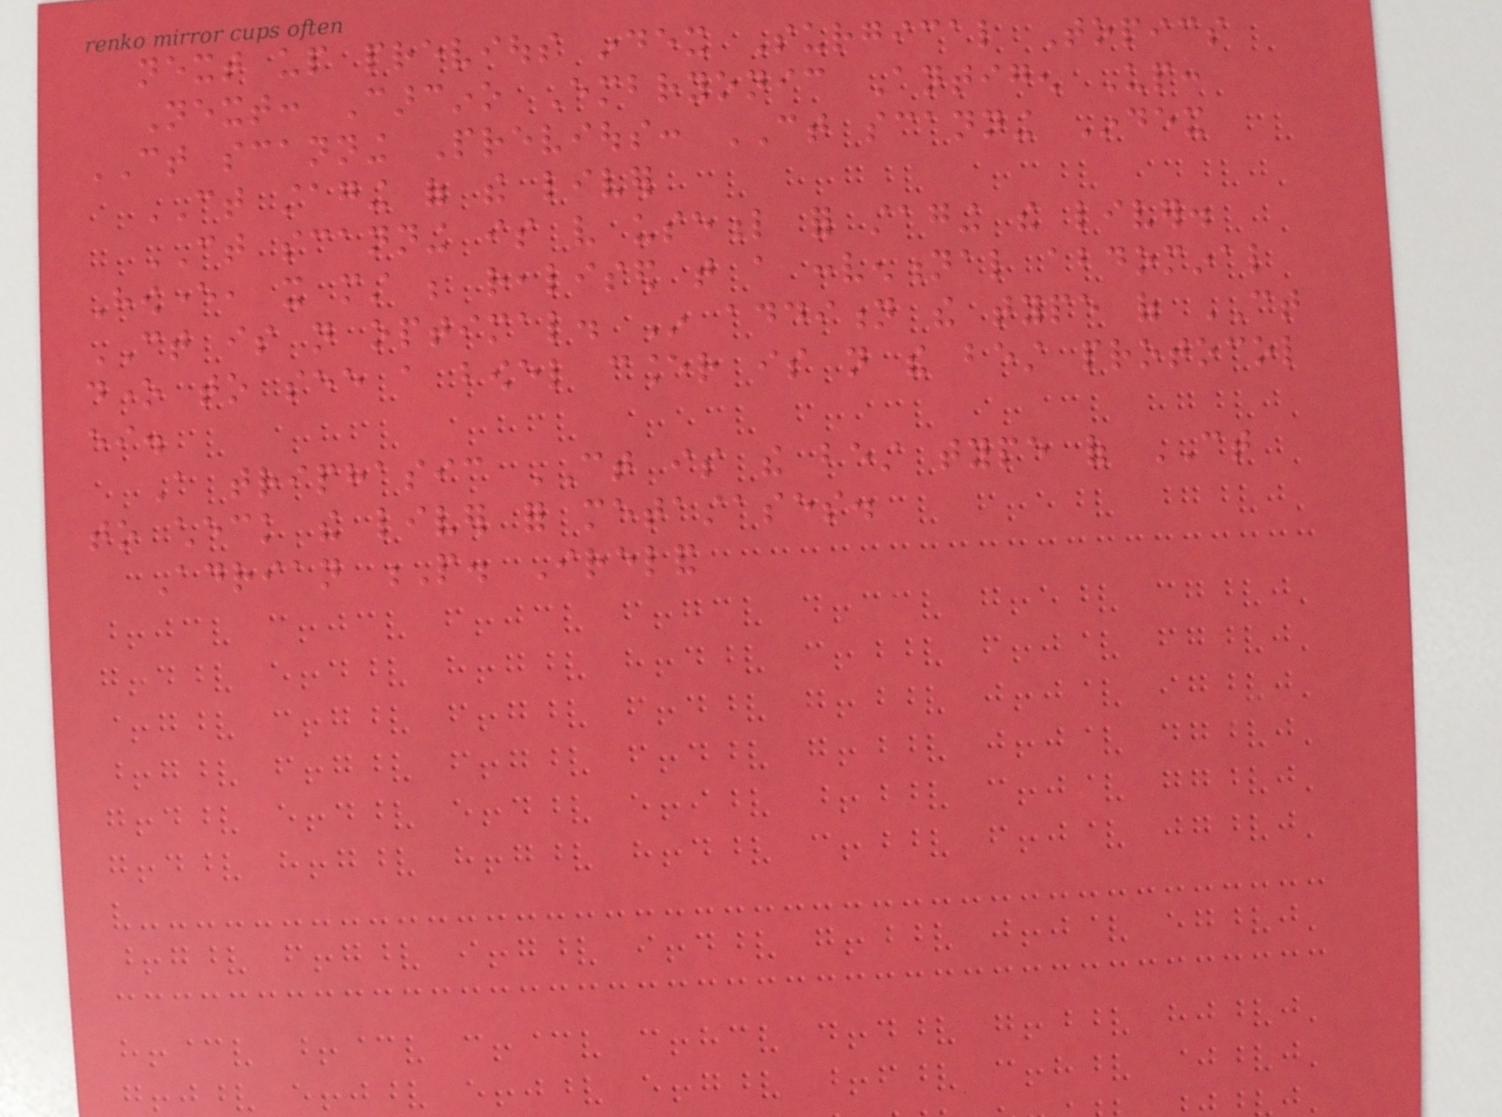next up previous index Surgical Topics
Next: Carcino Embryonic Antigen Up:
CT scanning Previous: CT scanning Index
CT staging of the liver
CT scanning is very useful for staging the liver.
However, it must be realised that a conventional abdominal
CT is not optimal. In addition the type of CT
done to see a bowel cancer is not the best protocol
either.
A triphasic CT is the best type of CT
to check the liver for metastases.
Adrian P. Ireland
